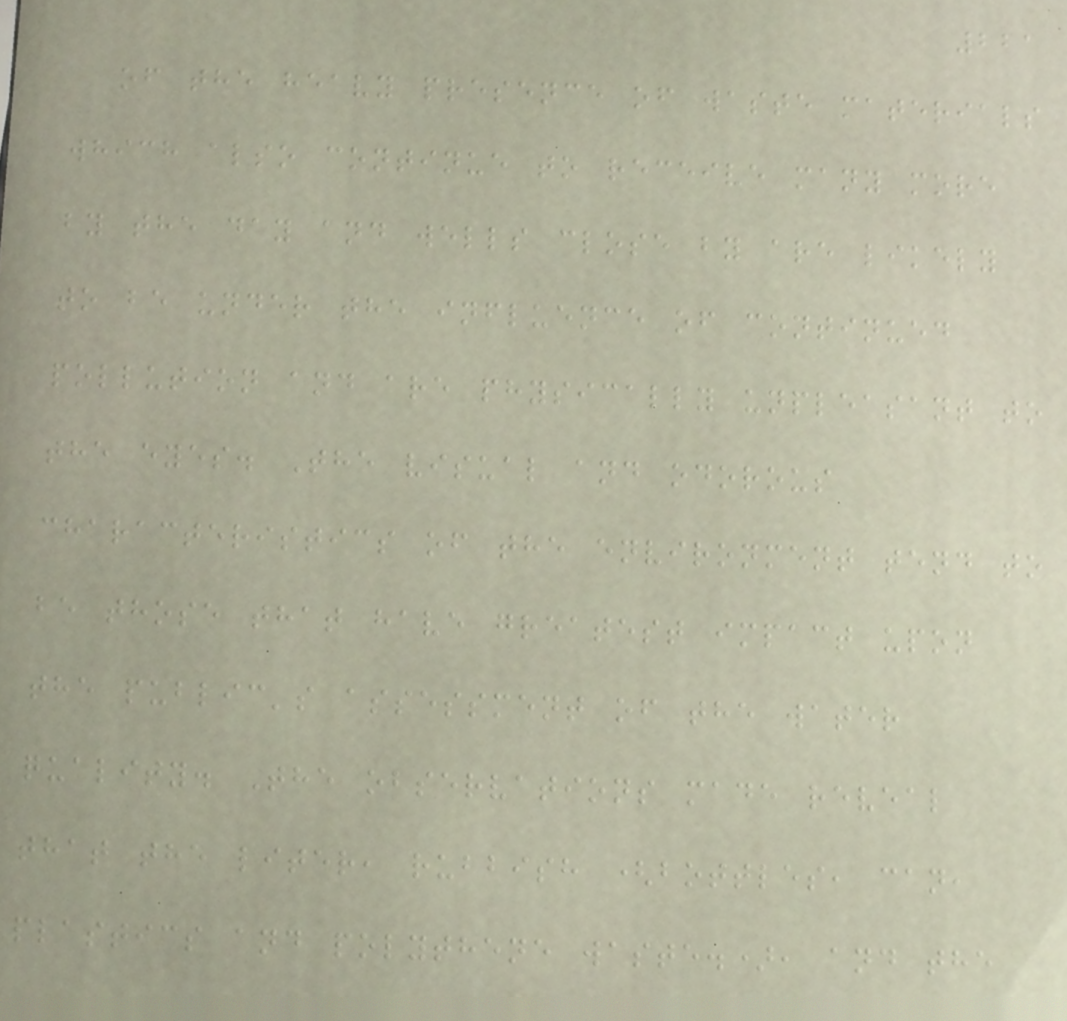221
of the heavy presence of waste materials
which also continue to receive many more
by the day and wells close by are likely
to be under the influence of continued
pollution and are physically unpleasant to
the eyes. The visual and odorous
characteristics of the environment tend to
be those that have greatest impact upon
the public's assessment of the water
quality. The observations made reveal
that the liter, rubbish (bottles, can,
plastics and polythene waste.), and the
